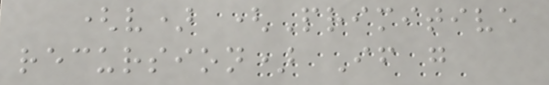(v) (Primitive
recursion) If g
